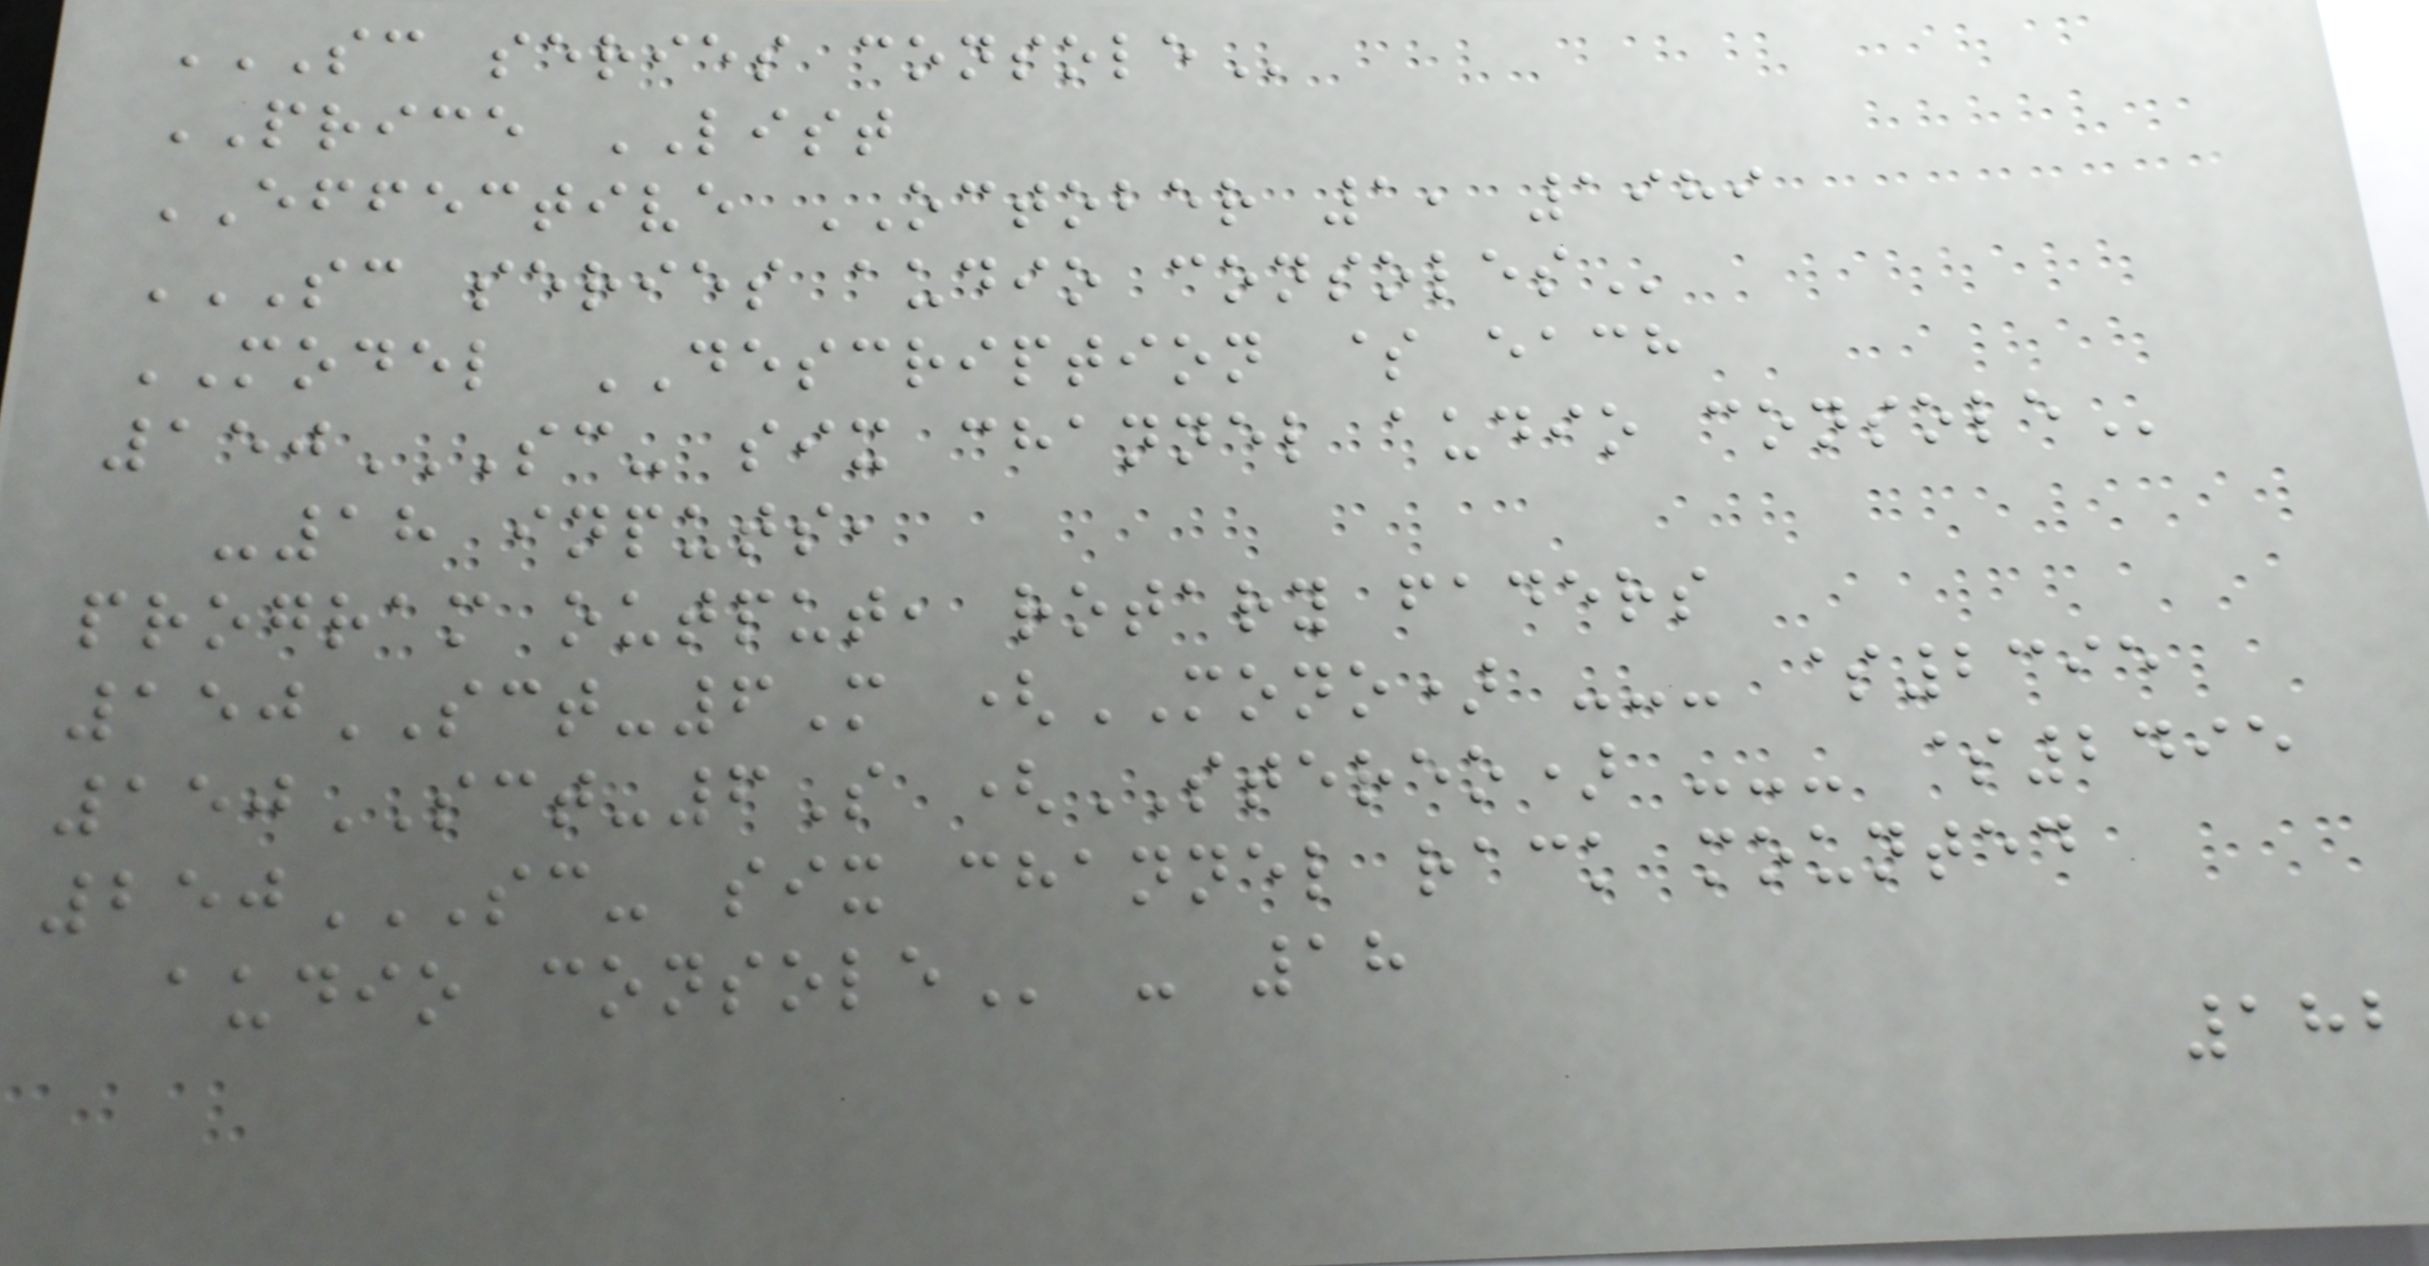SC SERIES CONSOLE
PRICE LIST
EFFECTIVE OCTOBER 1, 1989
SC SERIES AUDIO CONSOLES
MODEL DESCRIPTION $ each
150SC- SIX CHANNEL AUDIO CONSOLE
-18 inputs,
program output, rotary faders
150SCT-6M (MONO) --- $2395
150SCT-6S (STEREO) --- $2495
250SC- SIX CHANNEL RACK MOUNTED
AUDIO CONSOLE - 18
182
